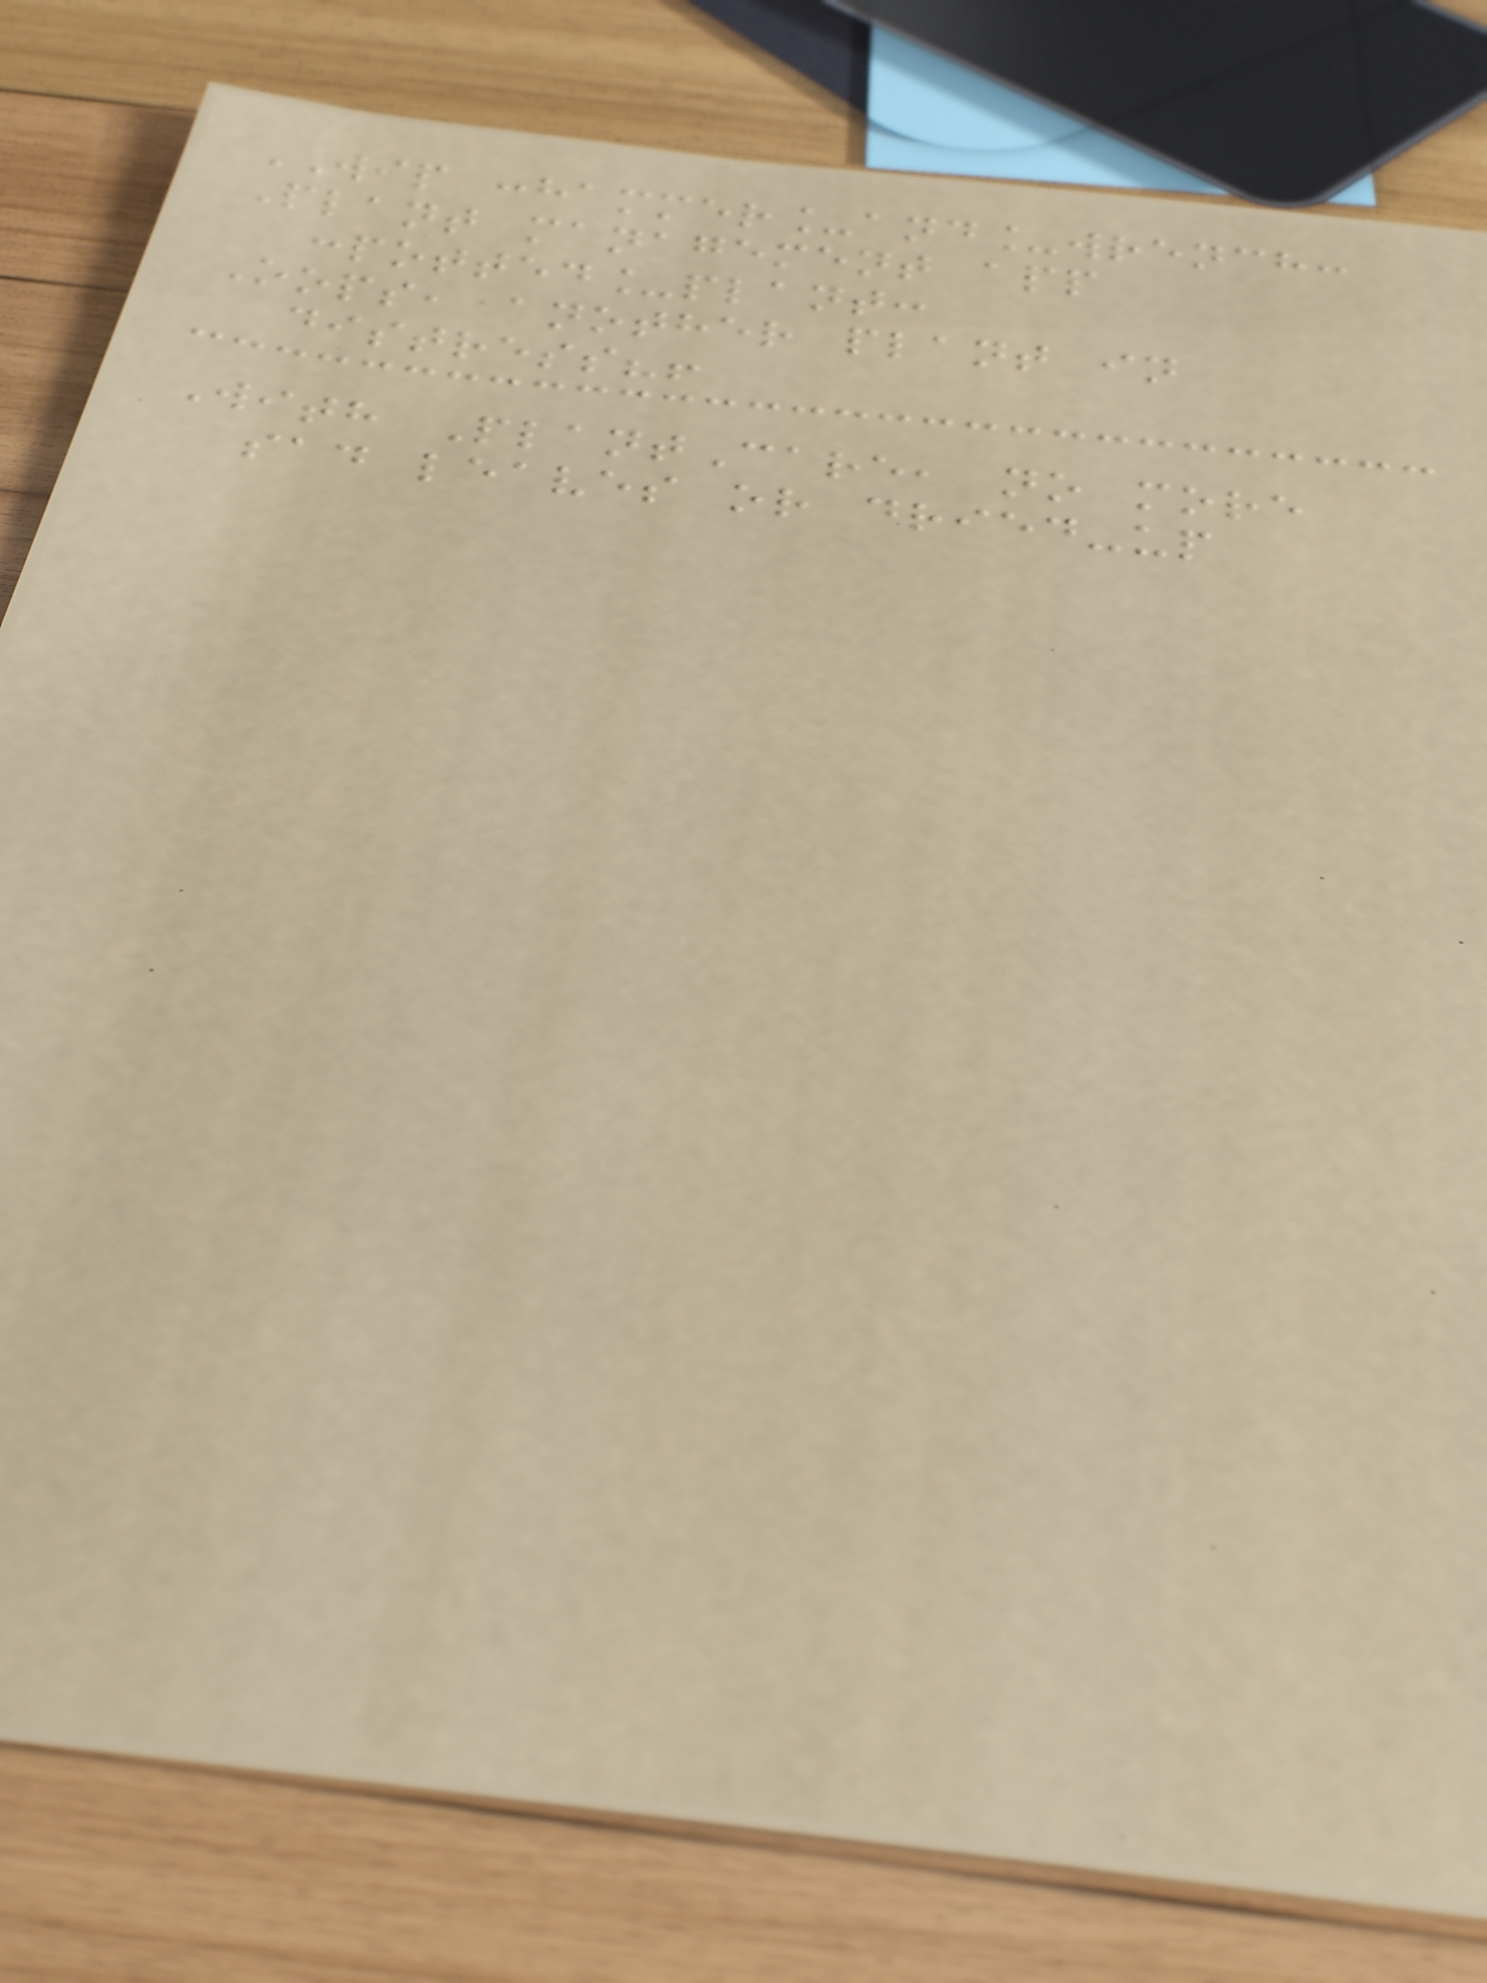WIP :hammer_and_wrench:
Plant management app
:potted_plant:
Oops, another plant in
distress?!
With PlantCare, no more
sad leaves or dried-up
